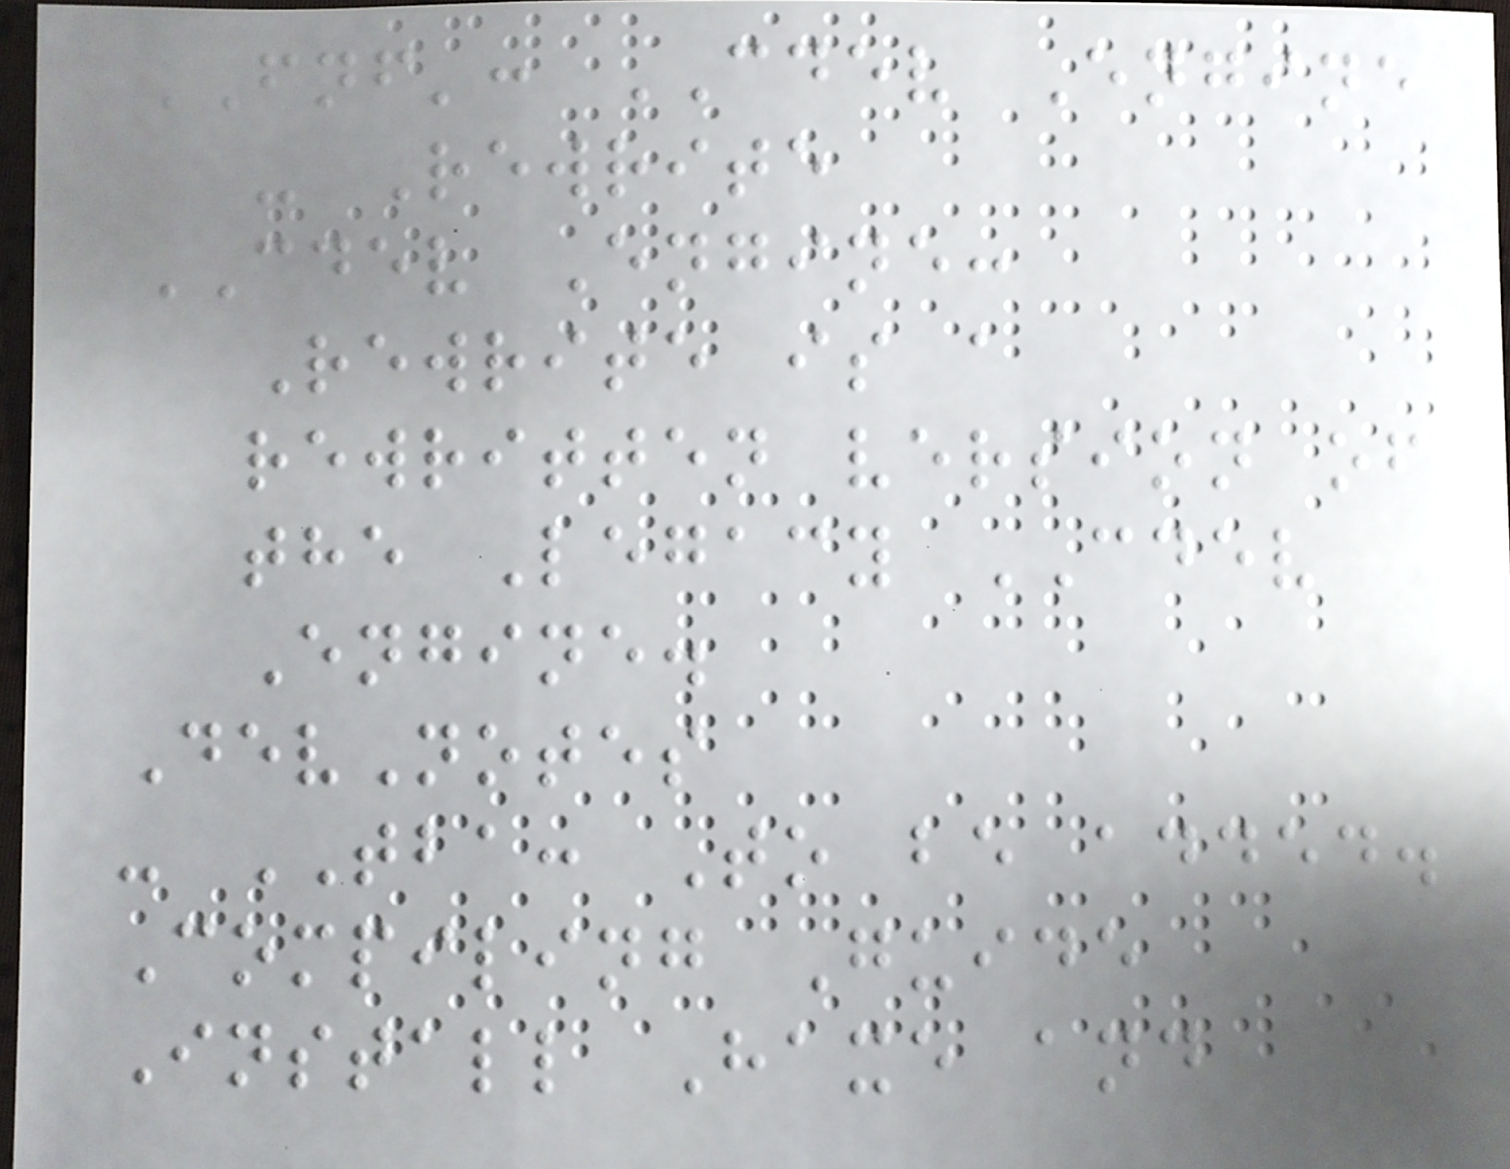FNF': CDEV Engine
- Rewrite
CDEV Engine:
Rewrite is a
rewritten version of
the Legacy CDEV
Engine.
DevNotes
- TBA: To be added.
Compiling Guide
Install Haxe and
